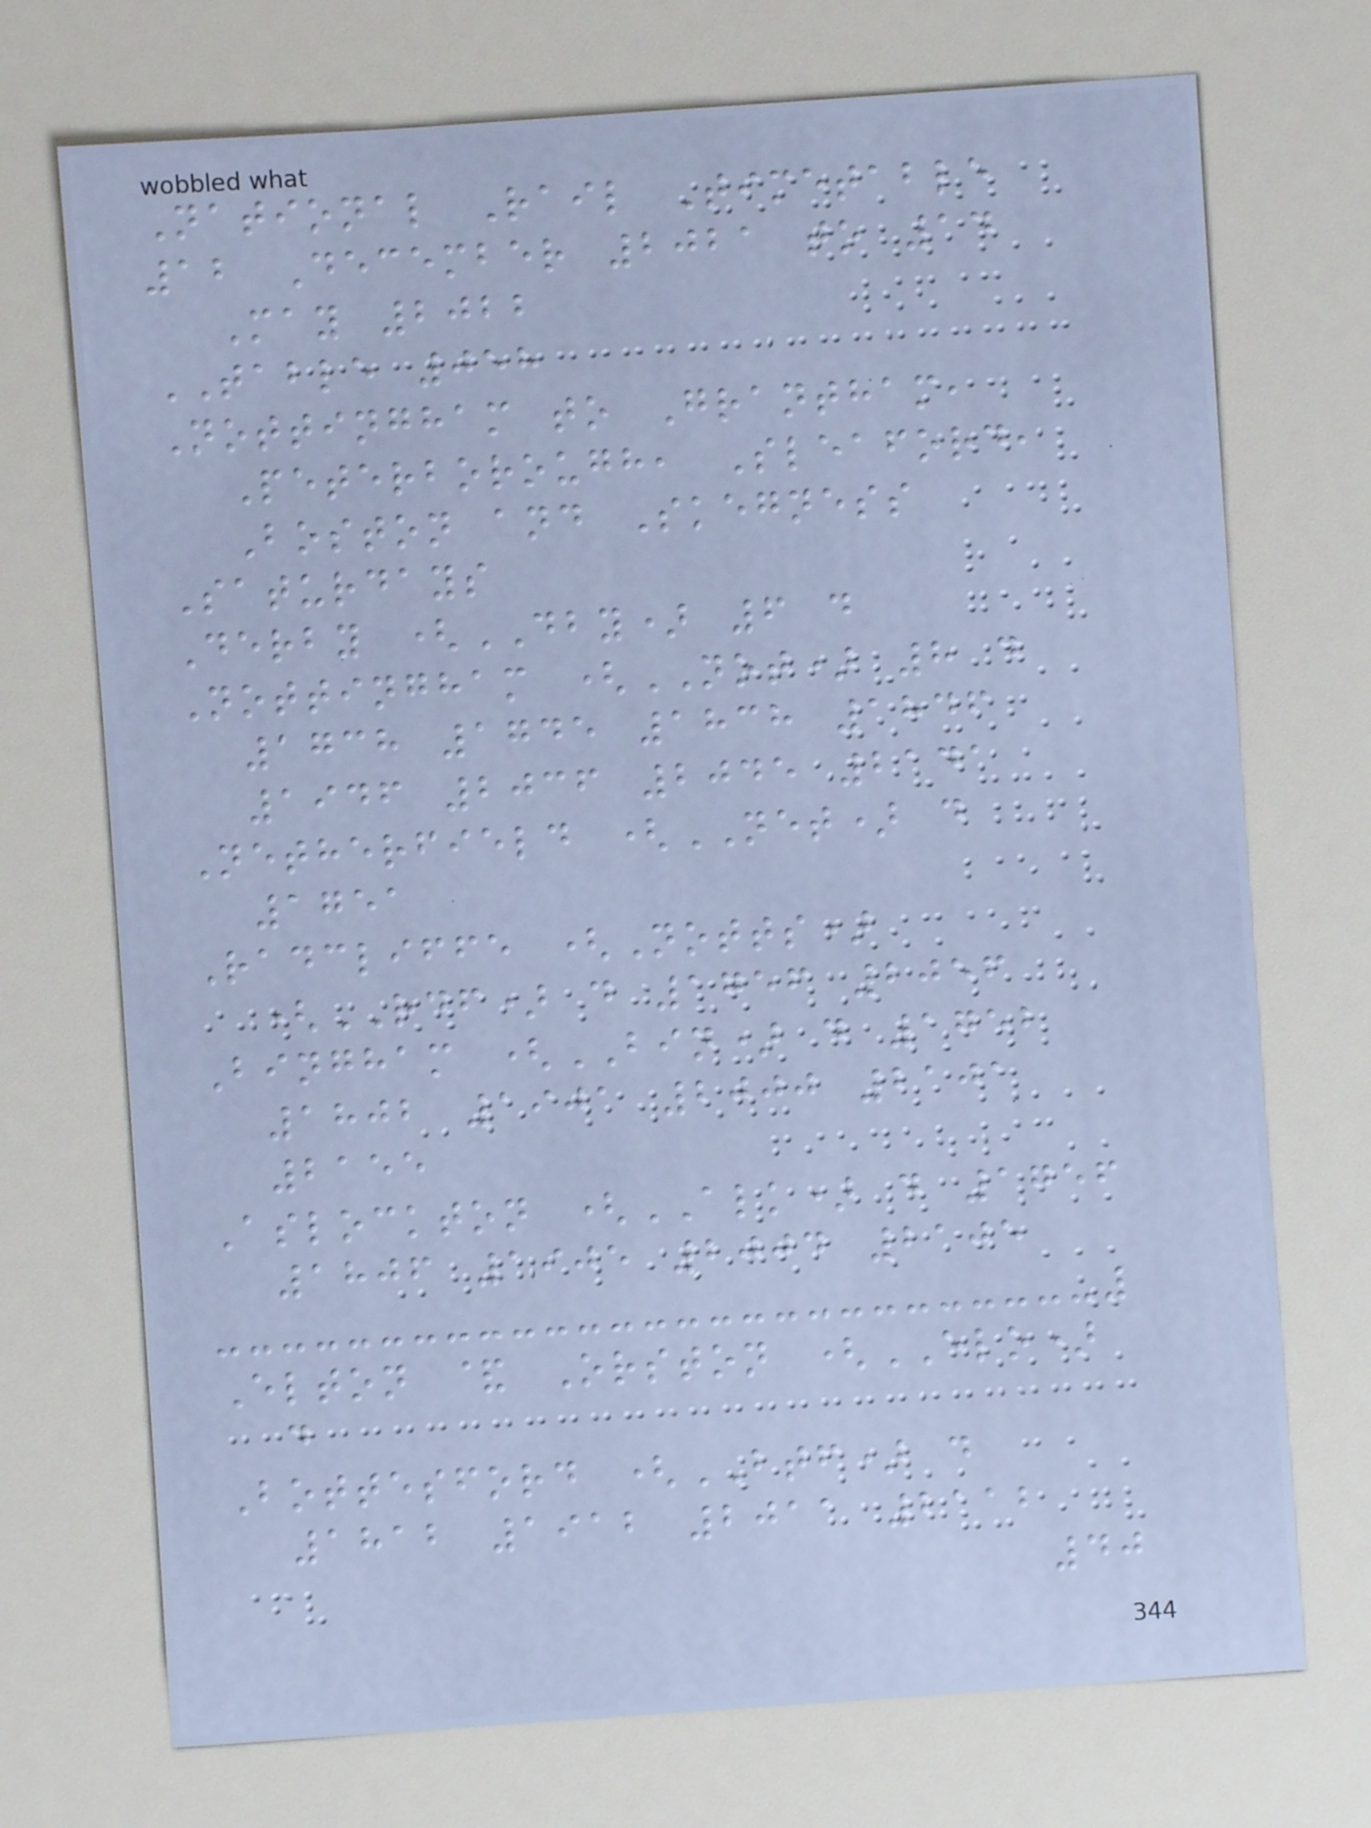National Rail Timetable
12 December 2021 to 14
May 2022
TABLE 058
Nottingham to Grantham,
Peterborough, Sleaford,
Boston and Skegness
Saturdays
Derby (DBY) 6 d
Nottingham (NOT) 8 d
1738 1745 1838 1846
1946 2036 2045 2141
Netherfield (NET) d
1751
Radcliffe (Notts)
(RDF) d 1756 2056
Bingham (BIN) d 1752
1802 1901 2000 2101
2155
Aslockton (ALK) d 1756
1806 1905 2004 2105
Elton & Orston (ELO)
d
Bottesford (BTF) d
1812 1912 2011 2112
40
